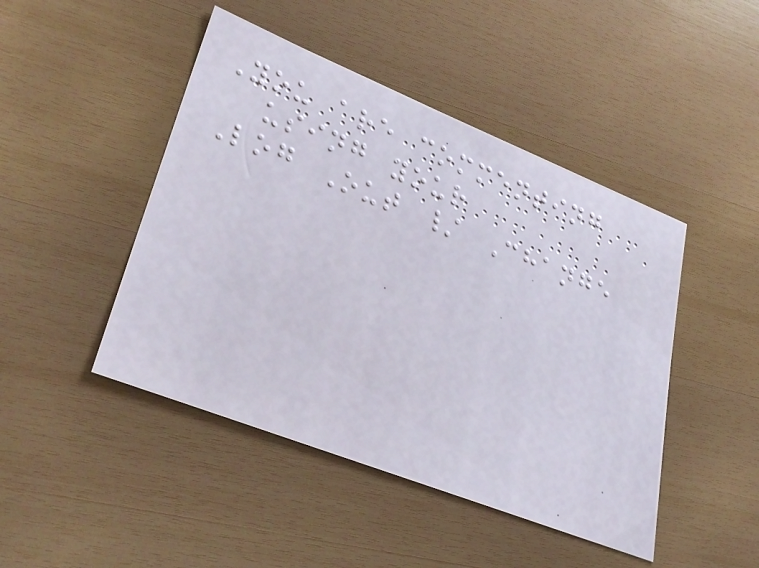You are commenting
using your
Log Out / Change
